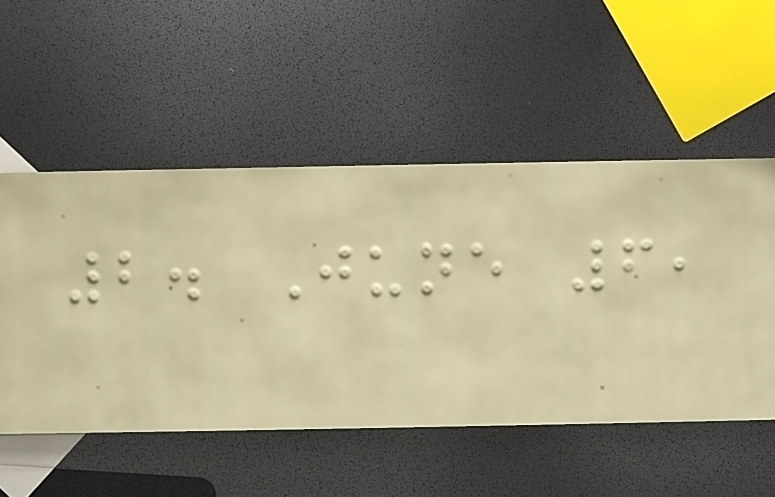2. June 6,
